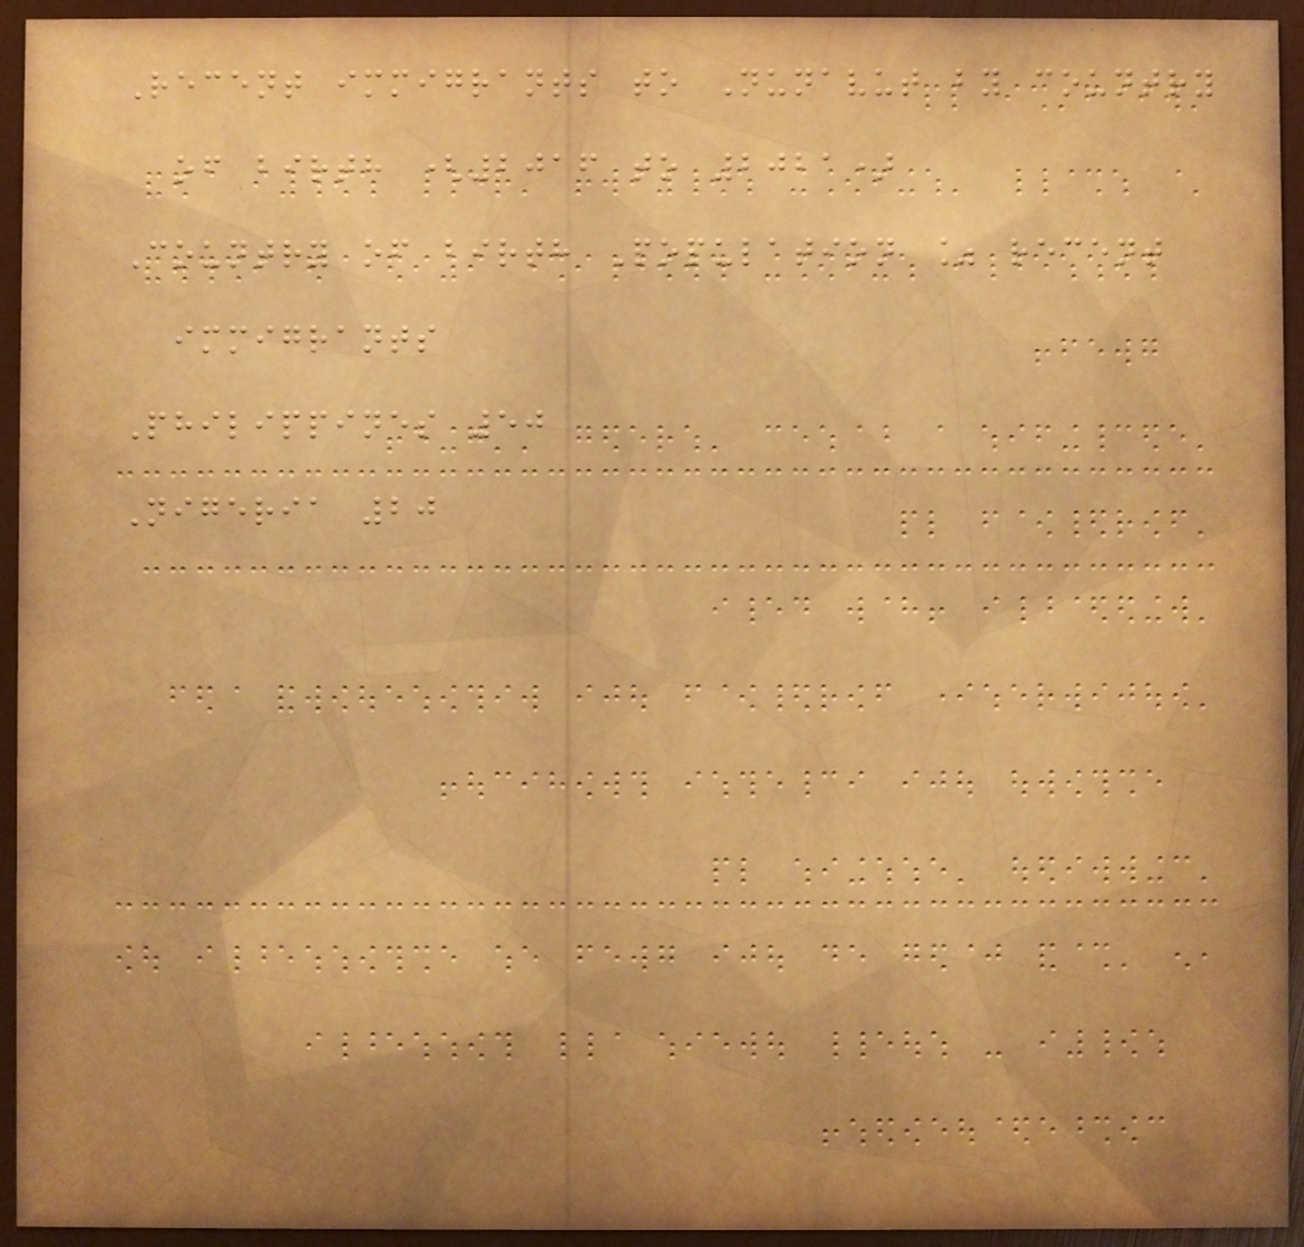Recent immigrants to Nunavut by country
of birth (2016 to 2021)
Country of birth Population % recent
immigrants
Philippines 50
Nigeria 20
